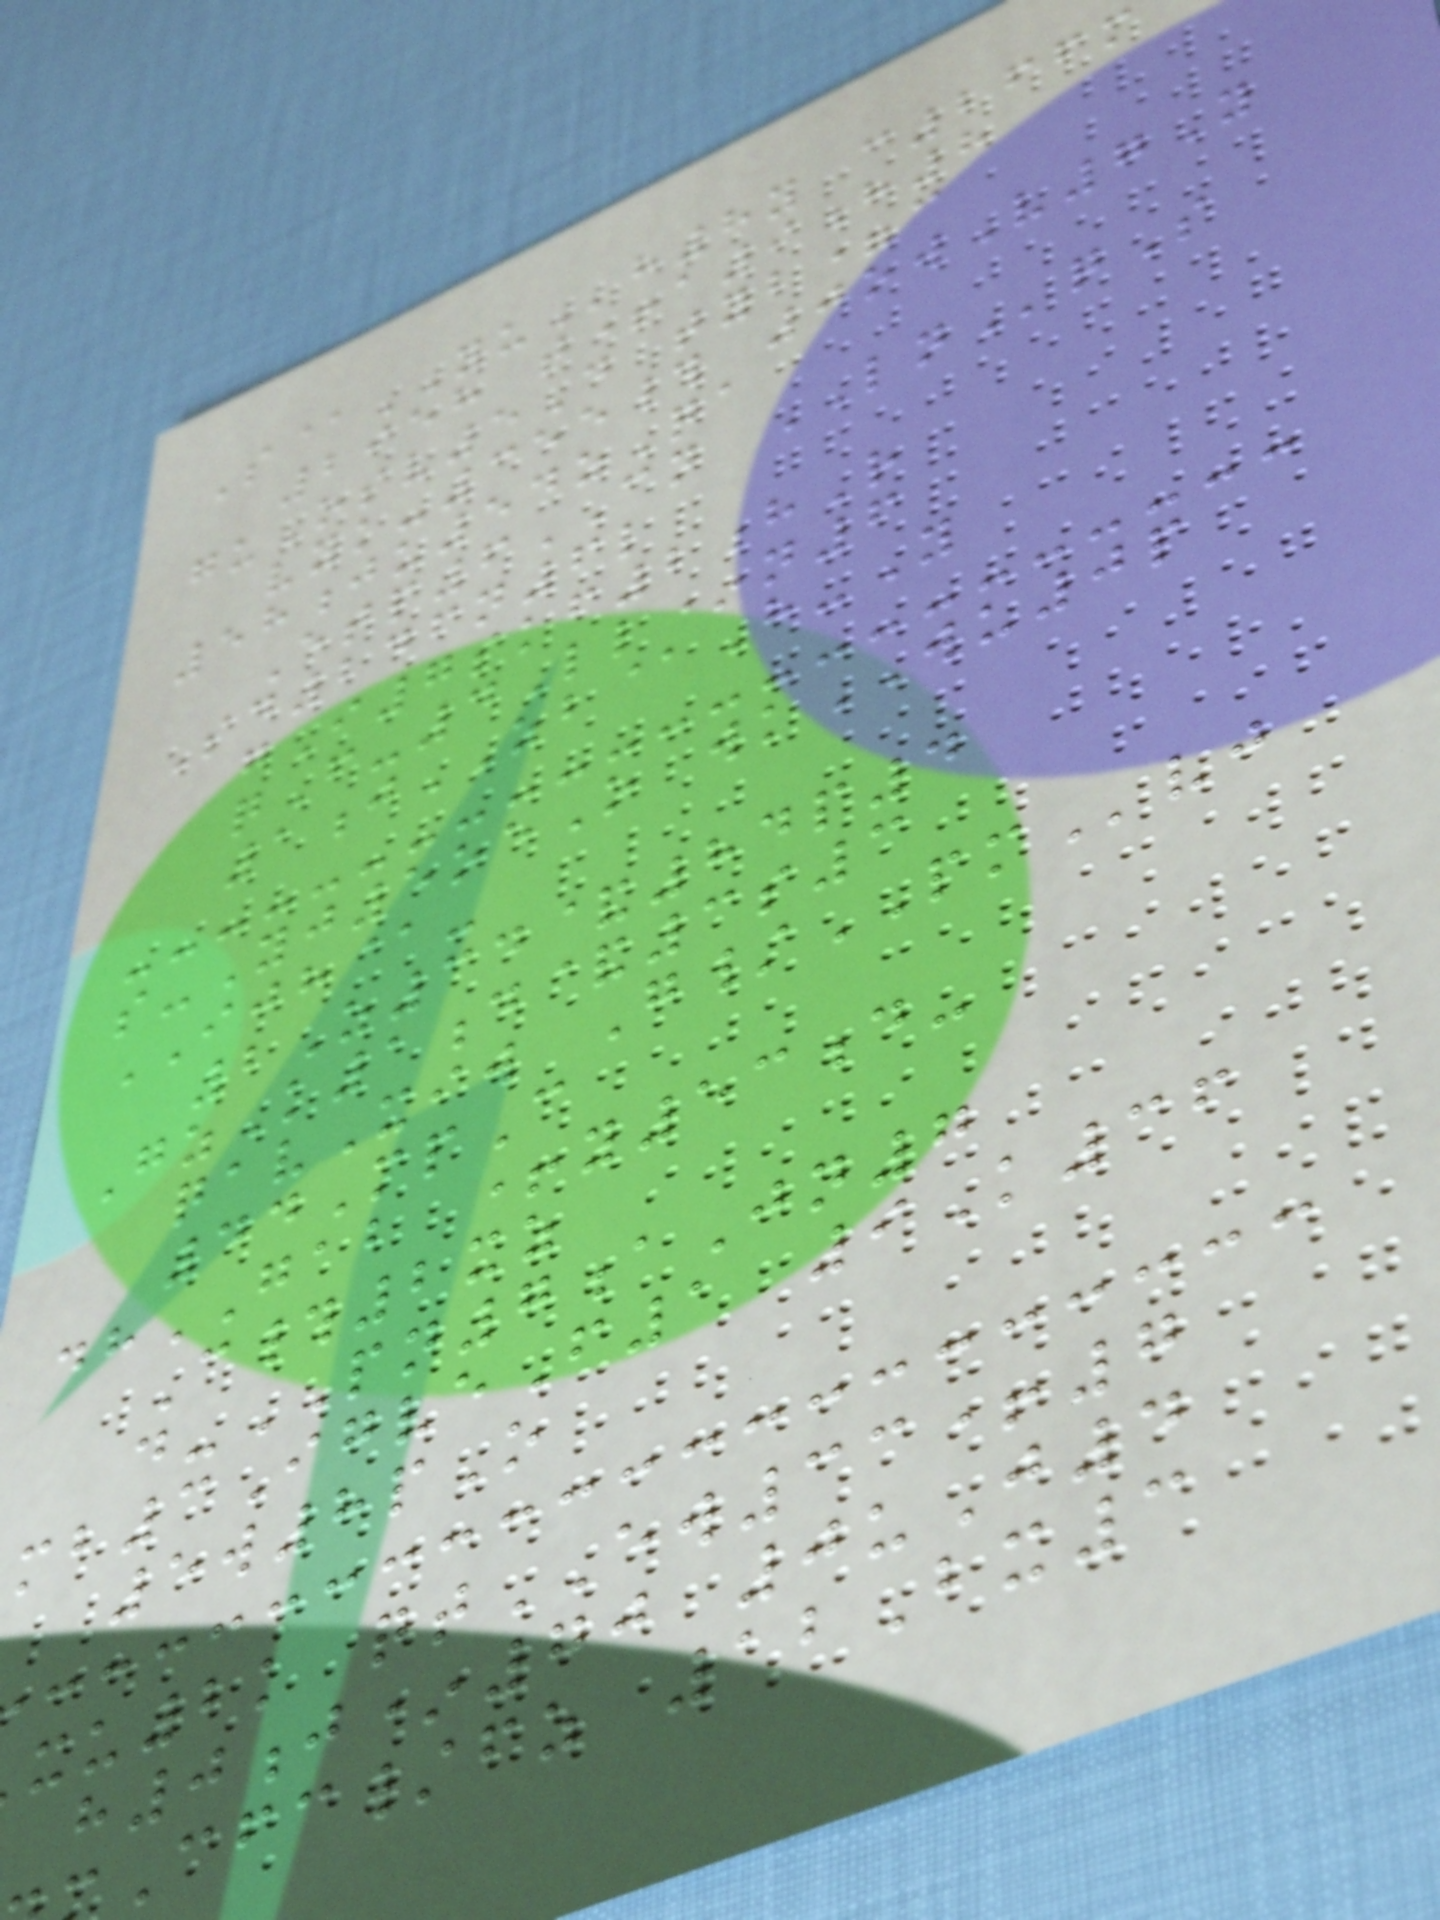S@YUh8y c266m
2958 t+a9h8
guOsv5D tyb=c
vyk-355# 0owV7Y
58ju54zQa
Etp6CN LNqS
Sd246n6l
gI7skf2hR
qF-4Ll*n6
1jZB@H-Y
s-Yj5oeO wkWU0p
IJH@-
2Z34&84p4
GzK1d&3s3
qavXiw G/PMvj
44MpC
dhGAB +y53d-
C#2xz
d-PN7aJn7
mb3IgveF1 9K36
5w8pO
xu2k qtEW33+7
h0j*70 0uJ4
Cfc/fz 12Bx3
